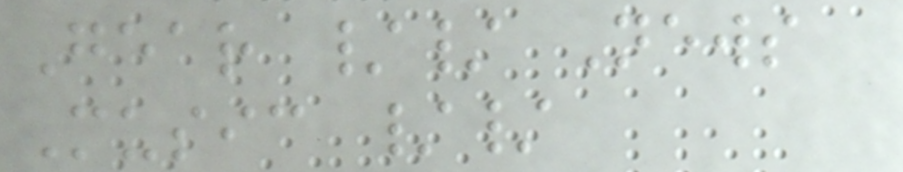Gear // News
Music //
